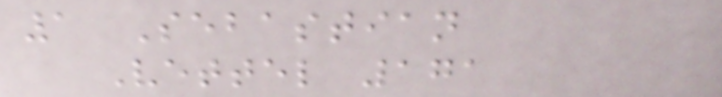1 Sebastian
Vettel 171
